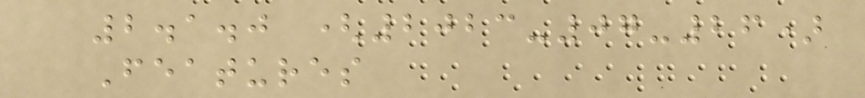2.1.0 (2023-07-26)
Features
